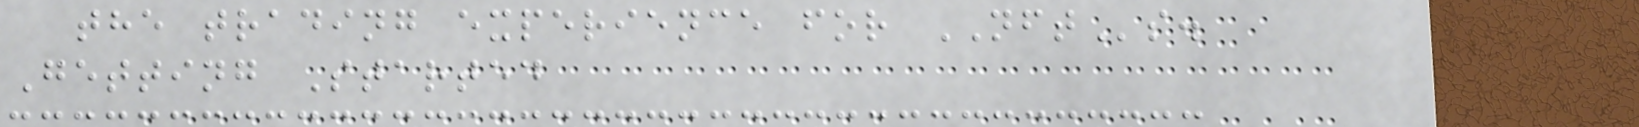the trading experience for NFTs.
Getting Started
